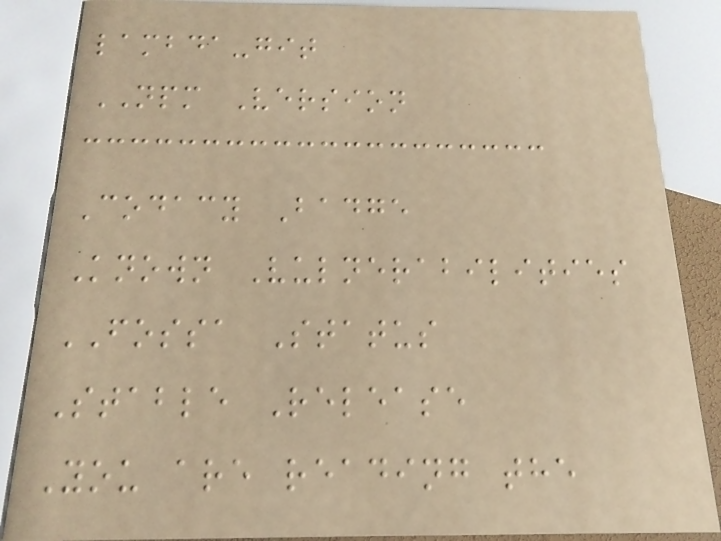lambda-git
NPM Version
Codacy Badge
Known Vulnerabilities
FOSSA Status
Stable Release
You are reading the
